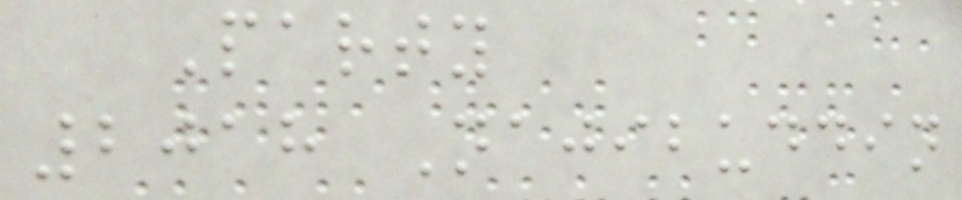Party
2018 Najibuddin
